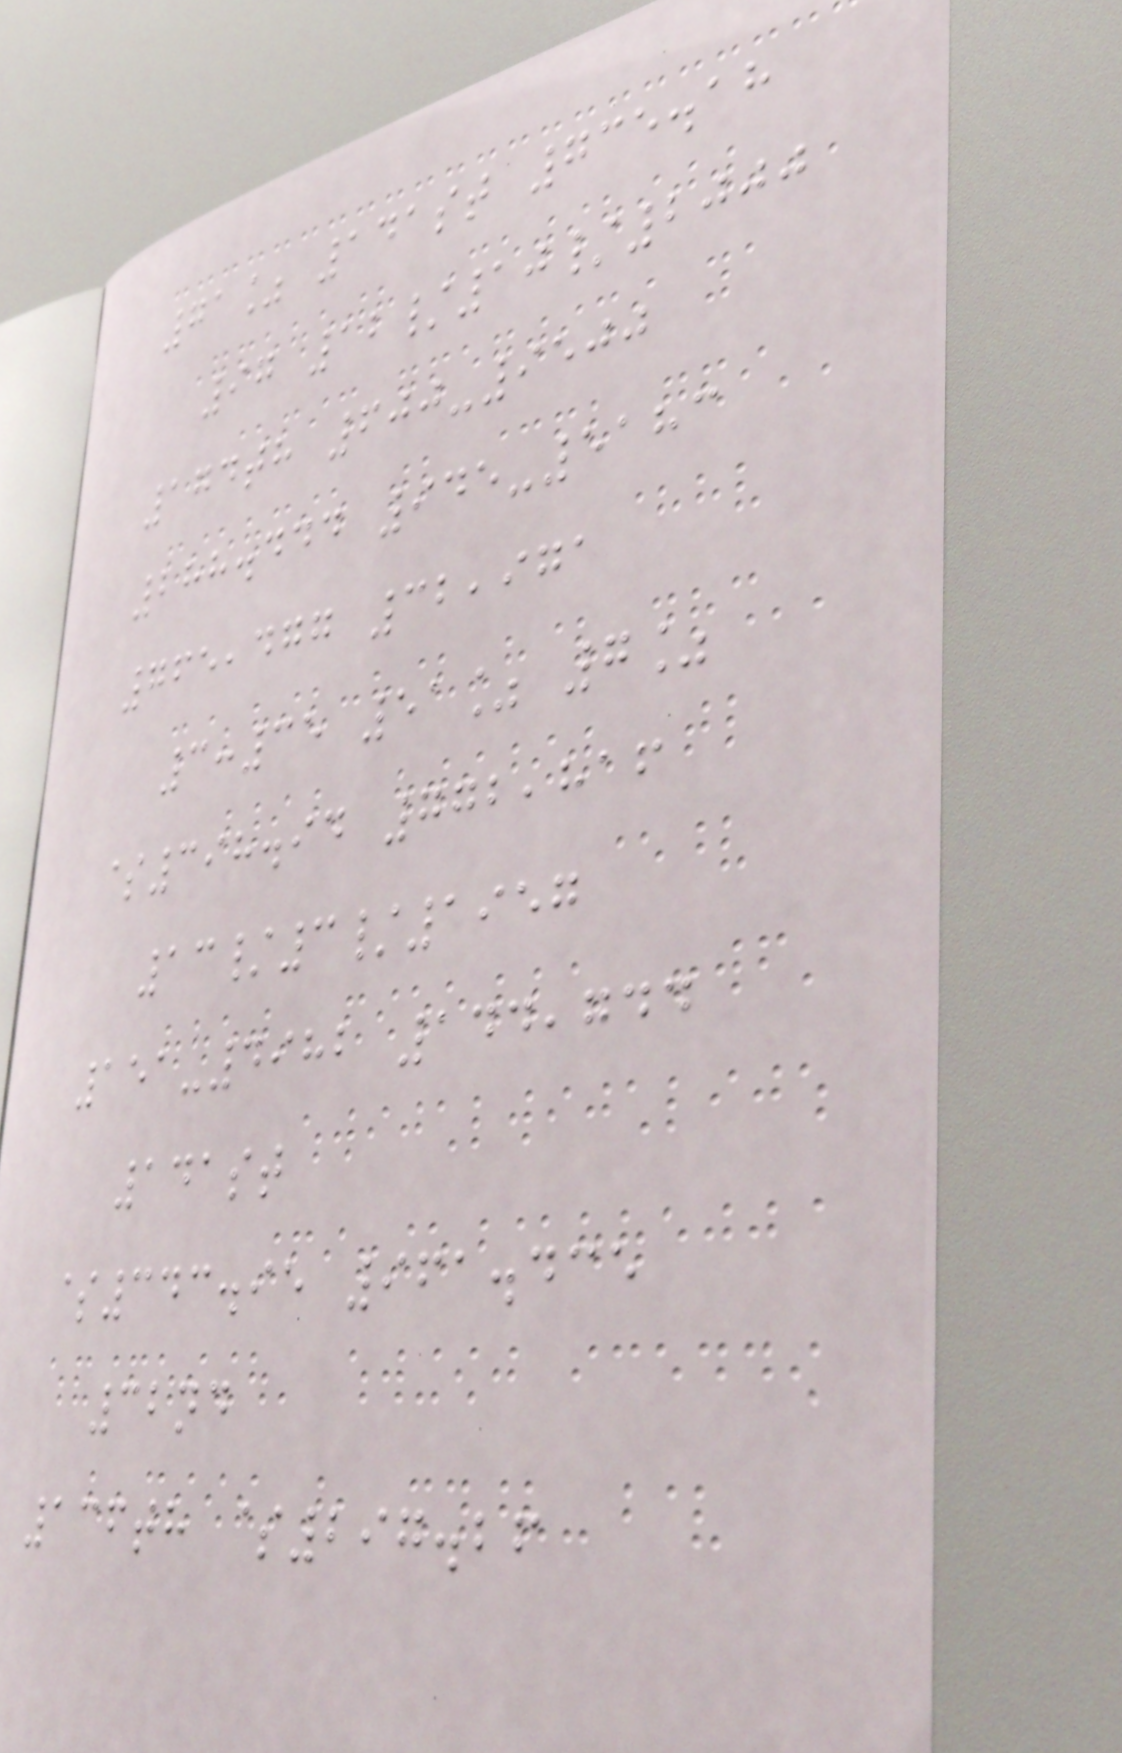71% 141st 735.18
97 12/10/2000
174th 600-9500
288.444 945-5183
765,477 32,971
3:35 51% 7%
$398.94 772,816
13/3/1957
151-4982 144,744
141st
$343.95 961.435
32nd
136th $297.26
